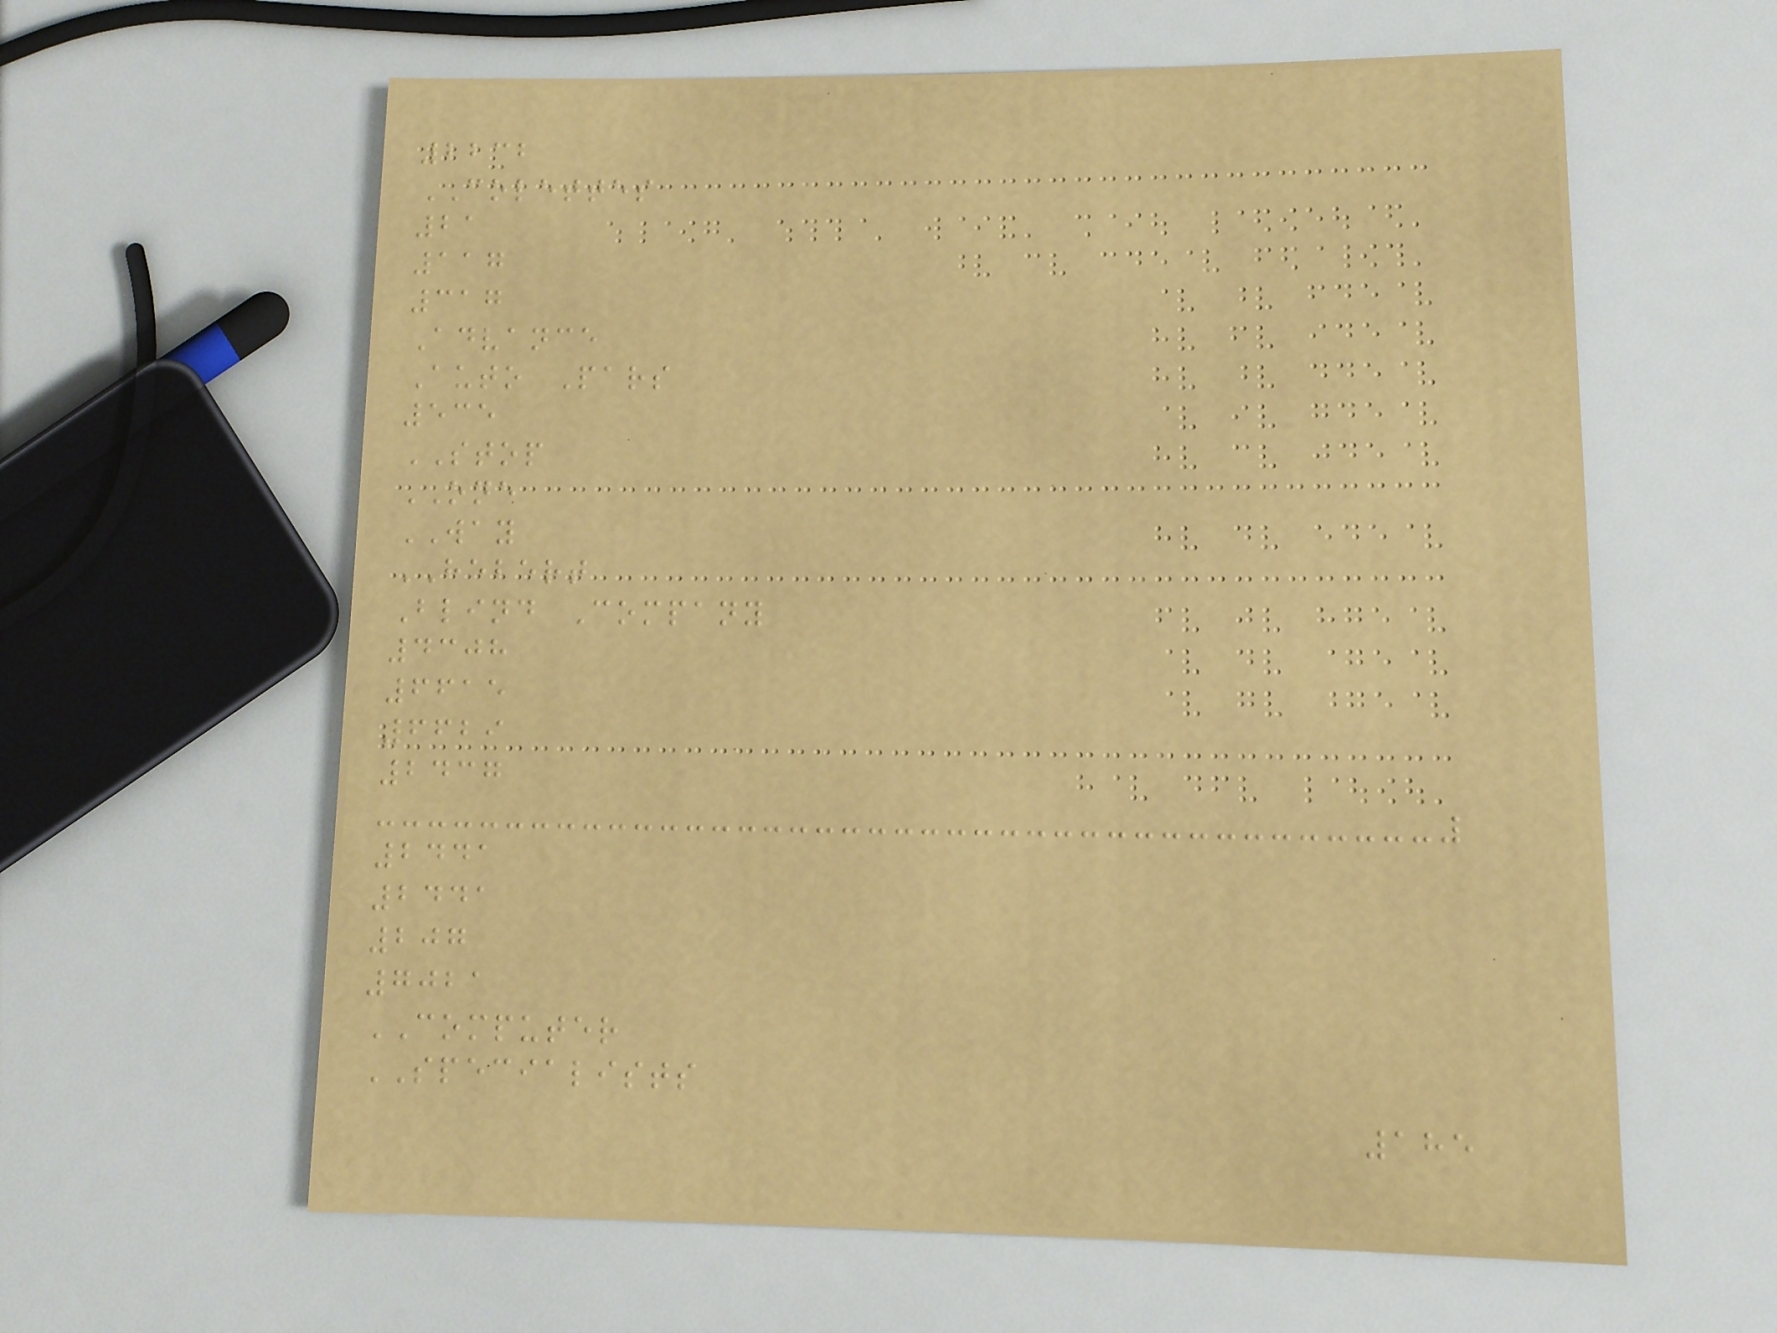2232
COLETTES
21
117
317
Advance
Auto Pars
535
STOP
ONE
WAY
HEBERT
Blind Company
4308
6615
6629
2437
2441
2441
207
7021
COMPUTER
SPECIALISTS
185
